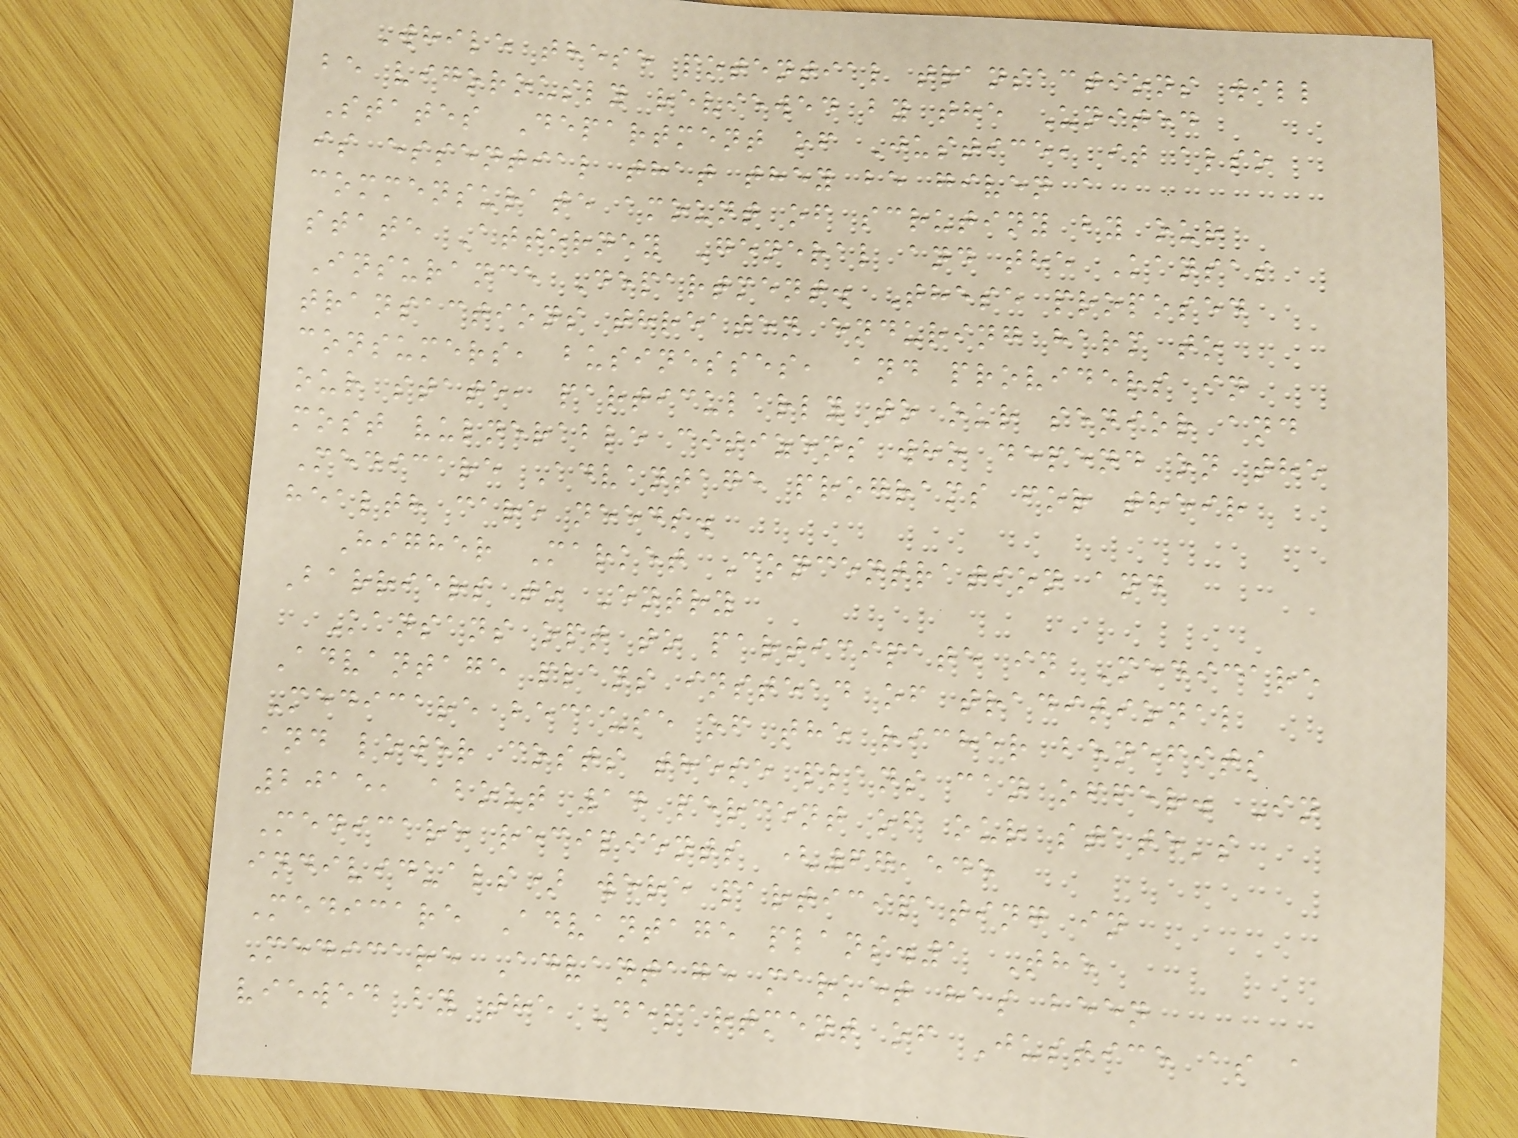While these potential transactions will
be vigorously reviewed by the United
States Department of Justice, it also
is essential that they be given a
commensurate amount of scrutiny by our
state Attorney General and the Kansas
Insurance Department. These proposed
transactions threaten enduring harm to
consumers, businesses, and providers in
our state, particularly to our senior and
most vulnerable citizens who depend on the
Medicare Advantage programs for their
health care needs.
Higher Market Concentration and
Barriers to Entry
Kansans opt to participate in Medicare
Advantage plans instead of traditional
Medicare because of the richer benefits
and lower costs these plans can offer. In
2015, about 14 percent of our state's
Medicare recipients (67,545
individuals) were participating in
Medicare Advantage plans.1 The
Medicare Advantage market has been
viewed by the Department of Justice as a
